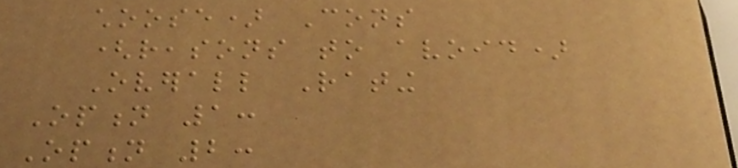choose) Cons
(reasons to avoid)
Overall Rating
Option 1:
Option 2:
